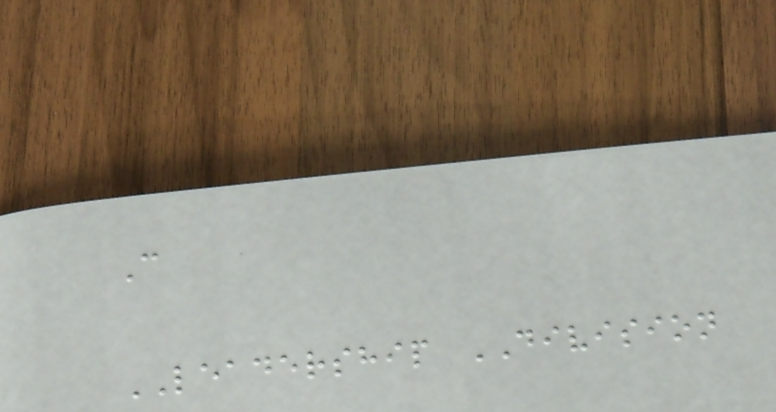C
LEADERSHIP DIVISION
